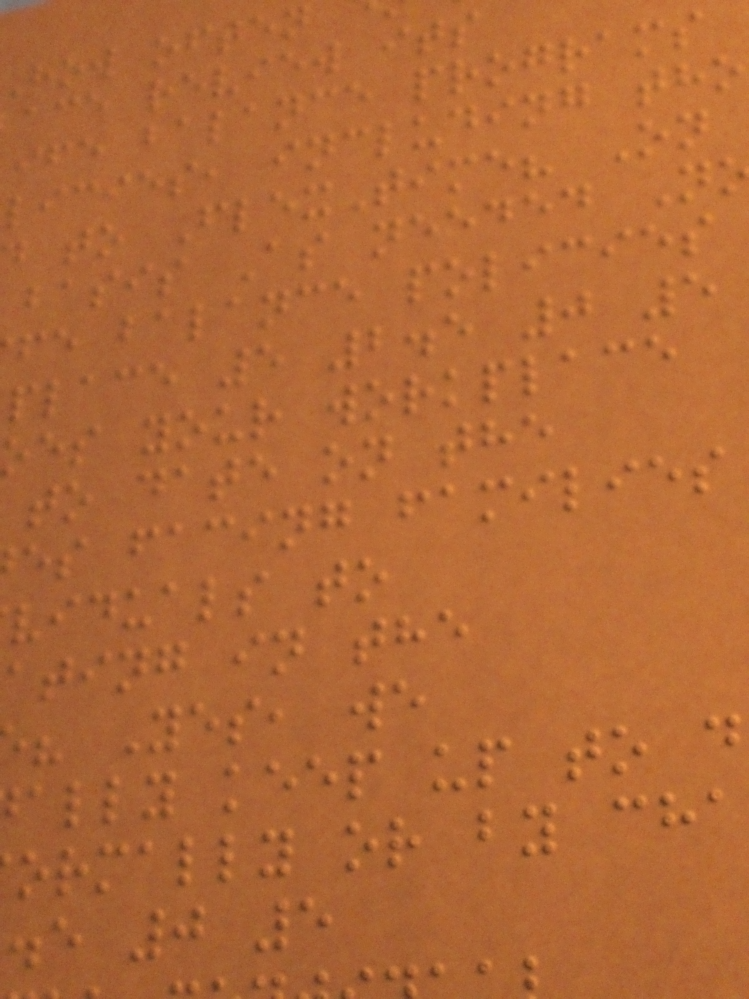how often
ace review its
ife balance programs
licies, including tho
to FlexTime? On
basis As needed N
fe balance policies
place 5 2.5 0 5
oes your workplace
to date on the
es facing families
viduals to
ating in the
Yes, we
ally keep up to d
ormally or by cha
.e 0 5
